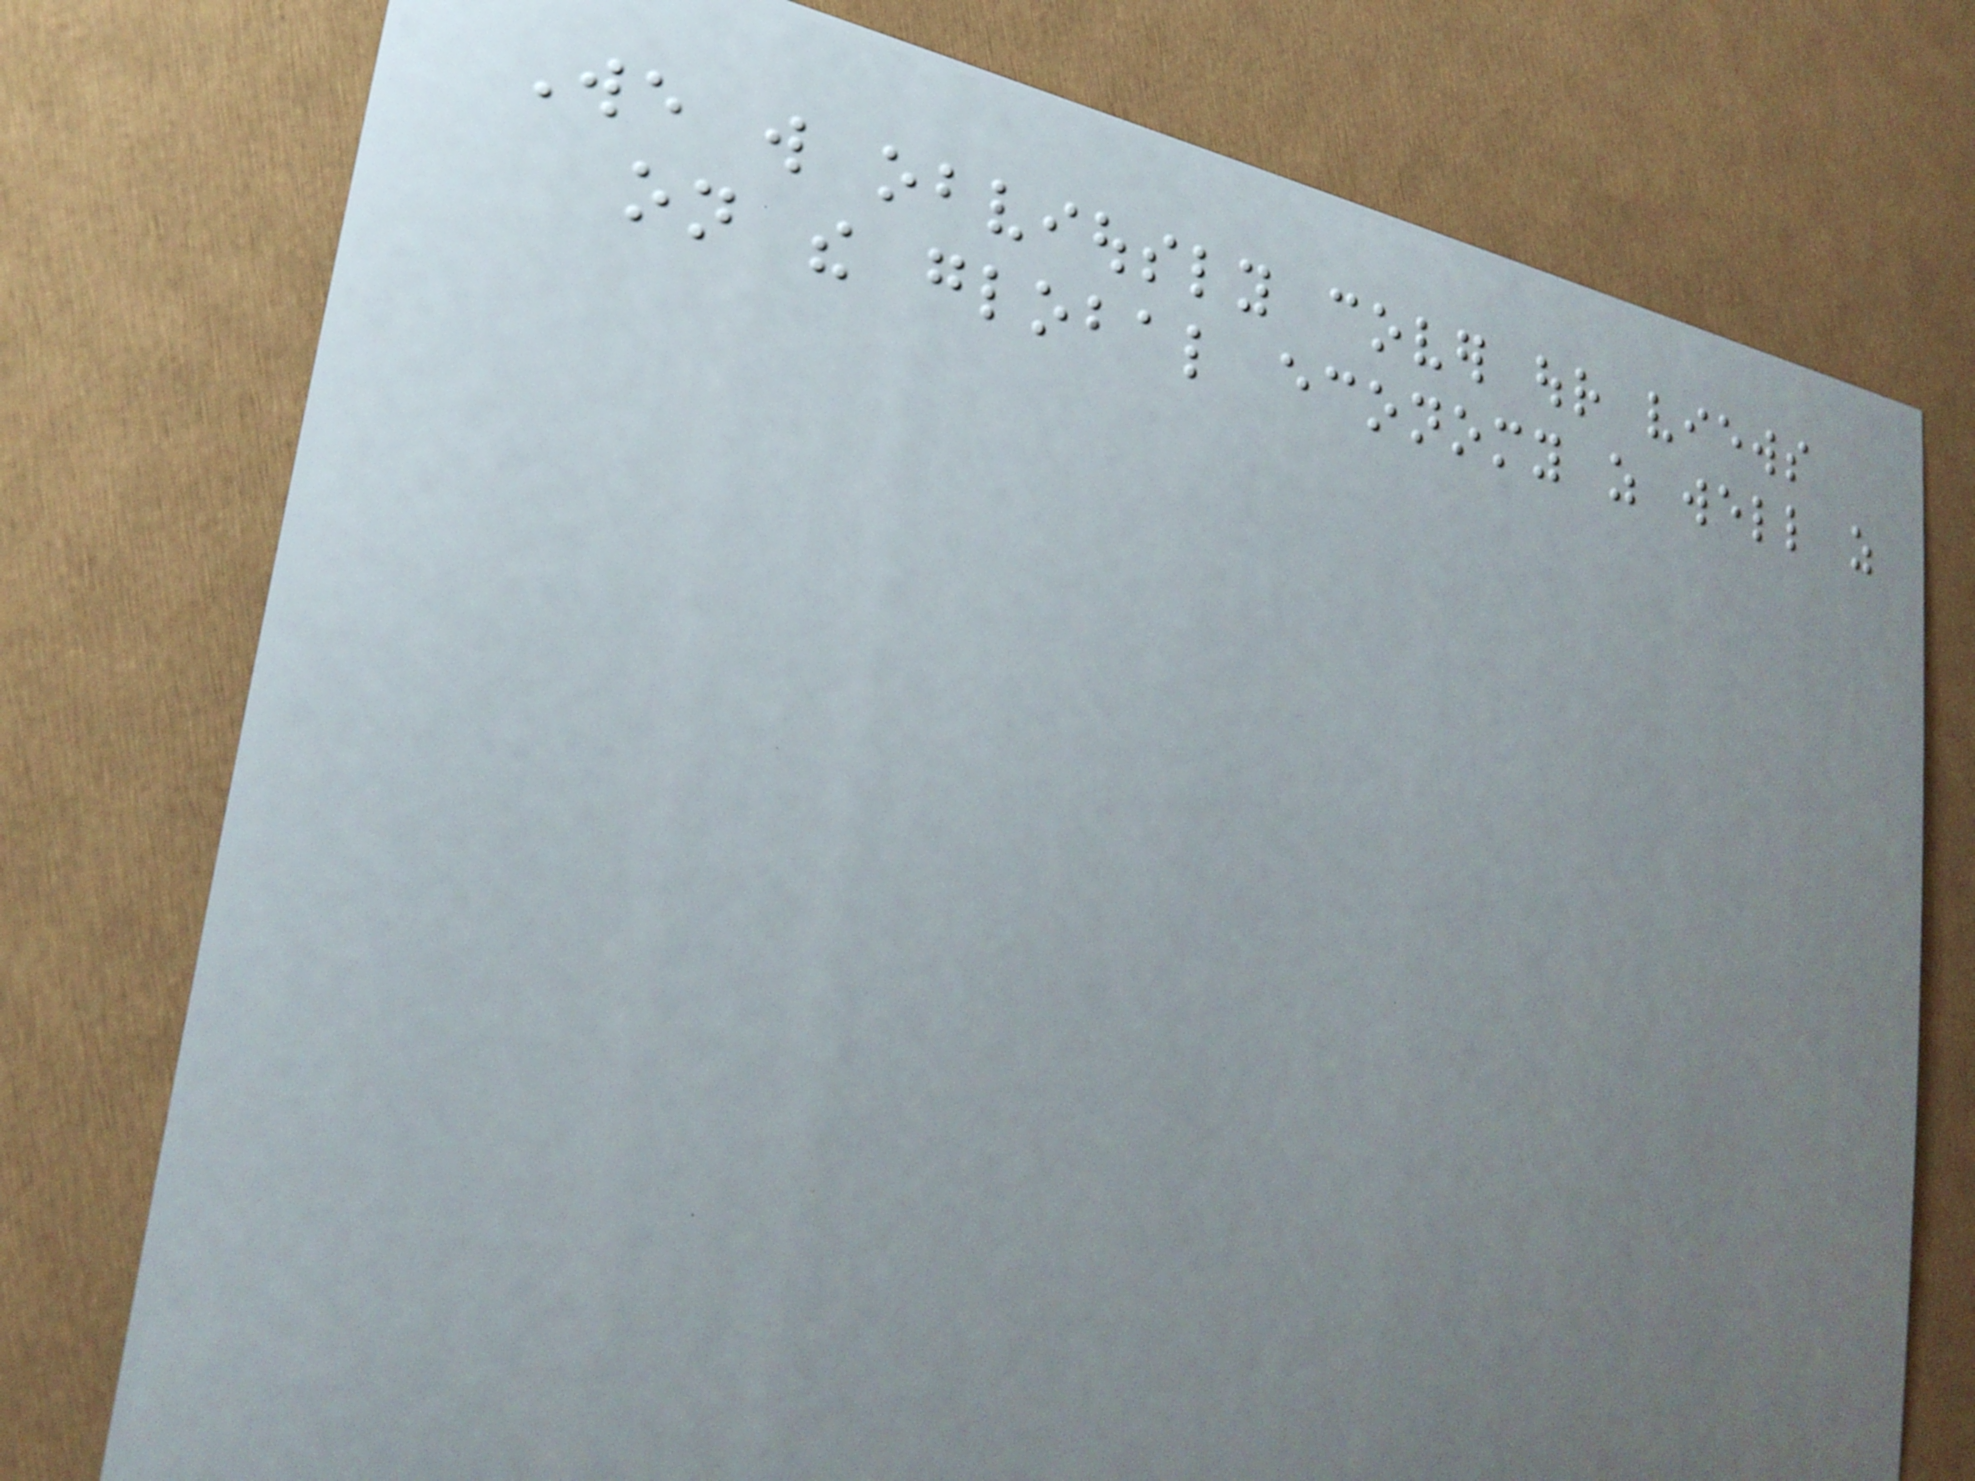We will obviously cover our views
on the global economy as well as
